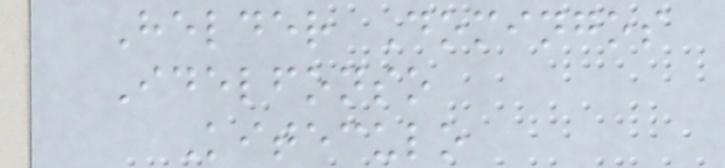Helder Domingos
Idelfonso
Kiteculo
